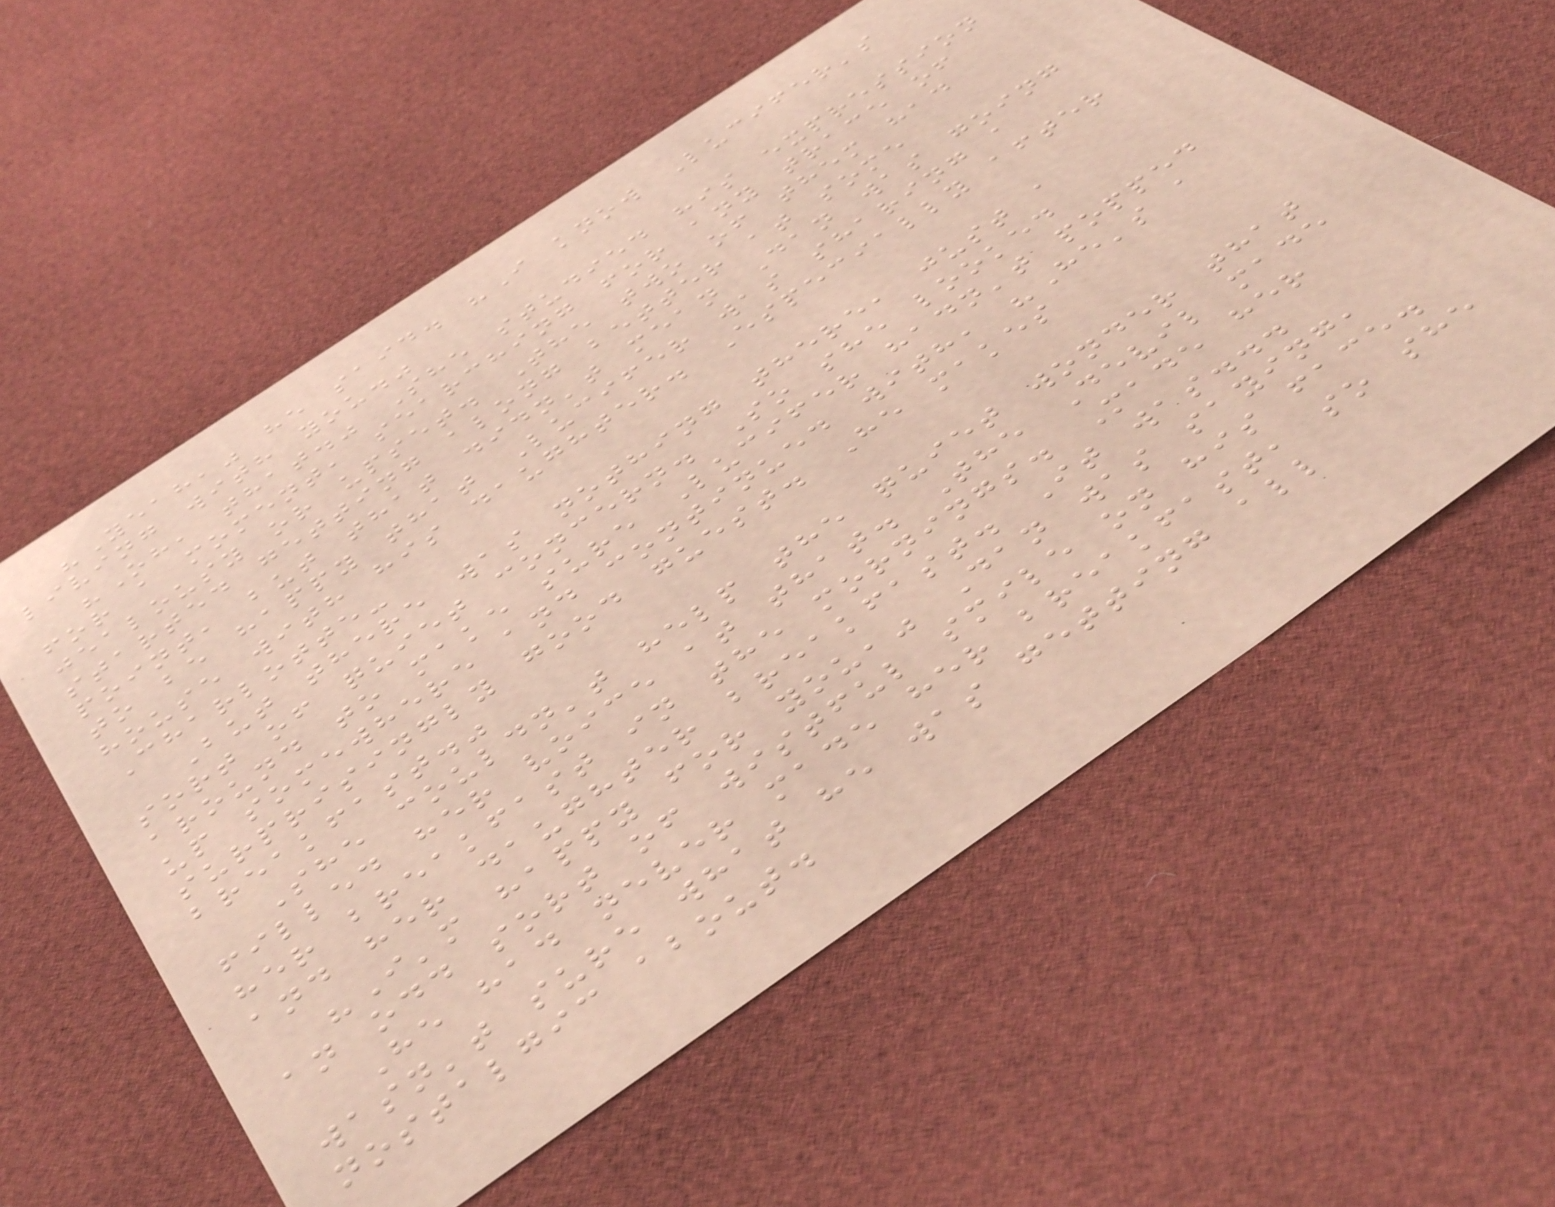"Yeah," he said. "I know Lucifer's
living with you."
"Oh, that." She studied his expression
for a moment, searching for any trace of
jealousy or upset. The two of them had
started getting along better at some
point, but that didn't mean Dan was going
to be happy that Lucifer was sharing a
house with his daughter. Especially after
Charlotte-
But there was nothing there, just a
sort of quiet concern. So she looked
around to make sure Lucifer hadn't popped
up somewhere and continued with, "He's a
surprisingly good guest. He makes
breakfast."
She couldn't help the quiet wonder that
filled her voice at that. The Devil made
her breakfast in the mornings. Made her
and her daughter breakfast. It was...
"I'm happy for you," Dan was saying,
an odd sort of wistful smile on his face.
He had never made her breakfast, so she
wasn't sure what he was getting all
nostalgic about.
